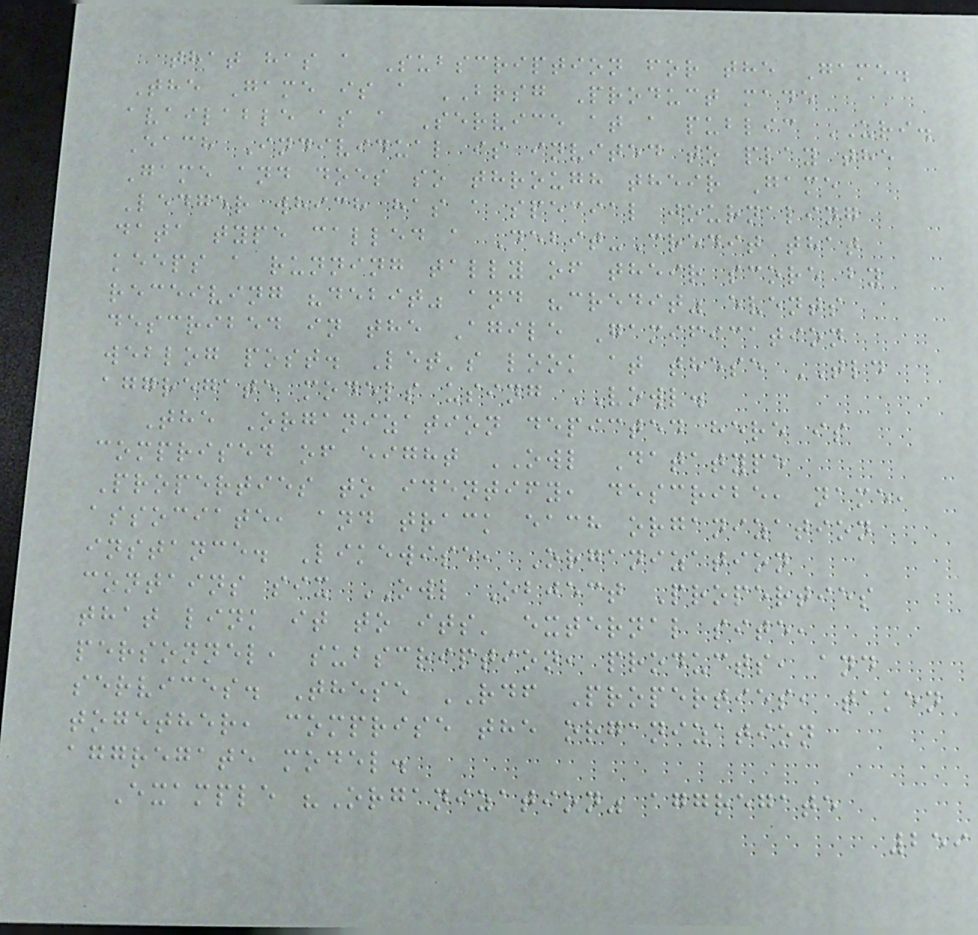that has a Subscription for the Game.
The Game is a BRSG Product made
available as a Service at a public URI.
Each Individual is invited to play the
Game and does so through their Game
Ledger which has a special journaling
data type called a Debit-Credit that
keeps a running tally of their score by
receiving "debit" and "credit" events
described in the Agile Gamification
weblog post. Let's look at these TLD
aggregate models using VOWL.
The Organization depicted here is
comprised of eight OWL Datatype
Properties to identify, describe, name,
associate, and track each organization
instance. Likewise, Organization
contains six OWL Object Properties
that link it to its' external site,
personnel, subscription, products, and
services. These RDF Properties, taken
together, comprise the organization
aggregate model.
Example "Organization" aggregate
259
